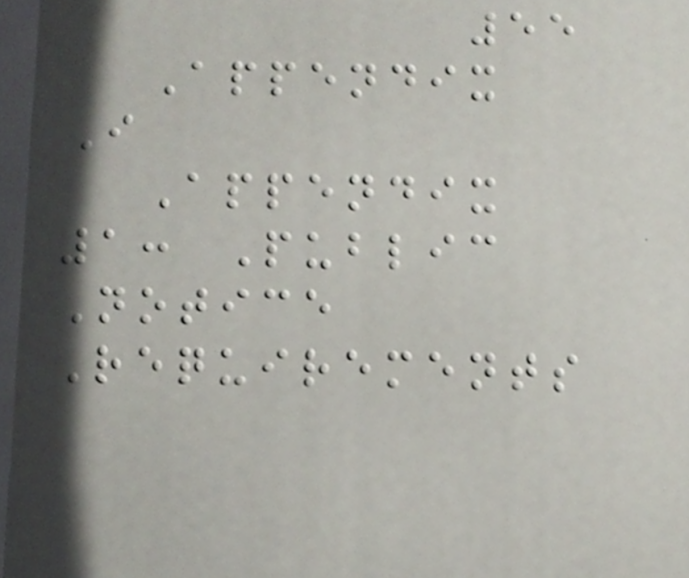55
Appendix
I
Appendix
1: Public
Notice
Requirements
